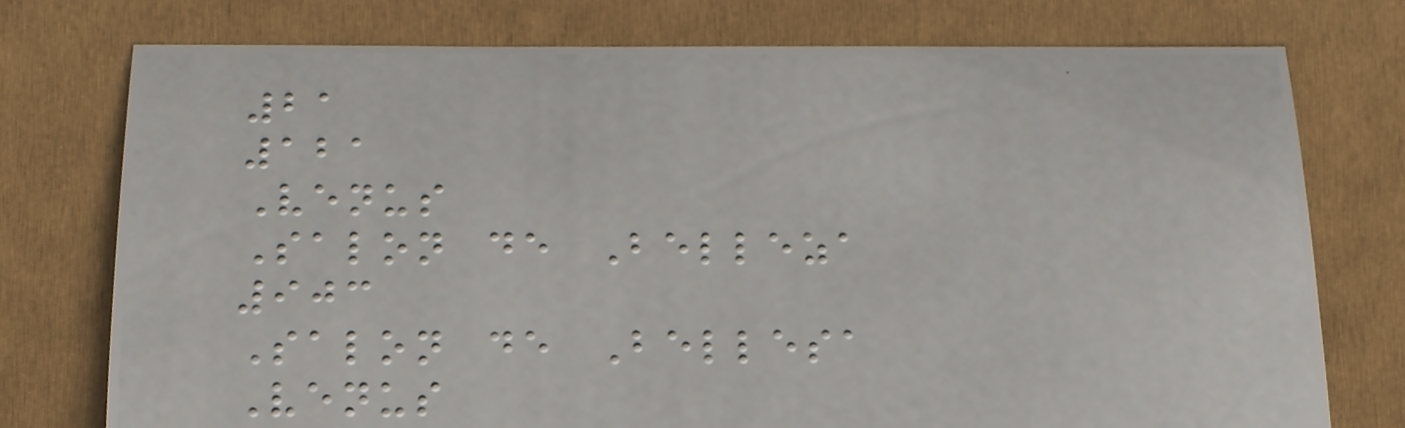21
121
Venus
Salon de Belleza
903
Salon de Bellesa
Venus
